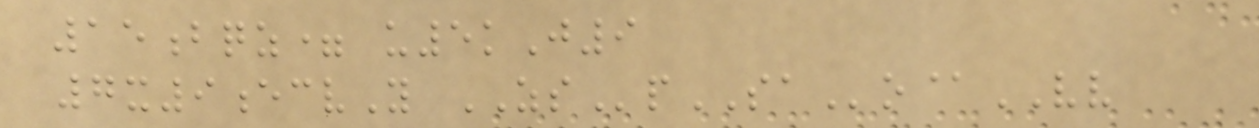15bqz= u5kJ9
7x9ecvY ZSpSAo@VV
